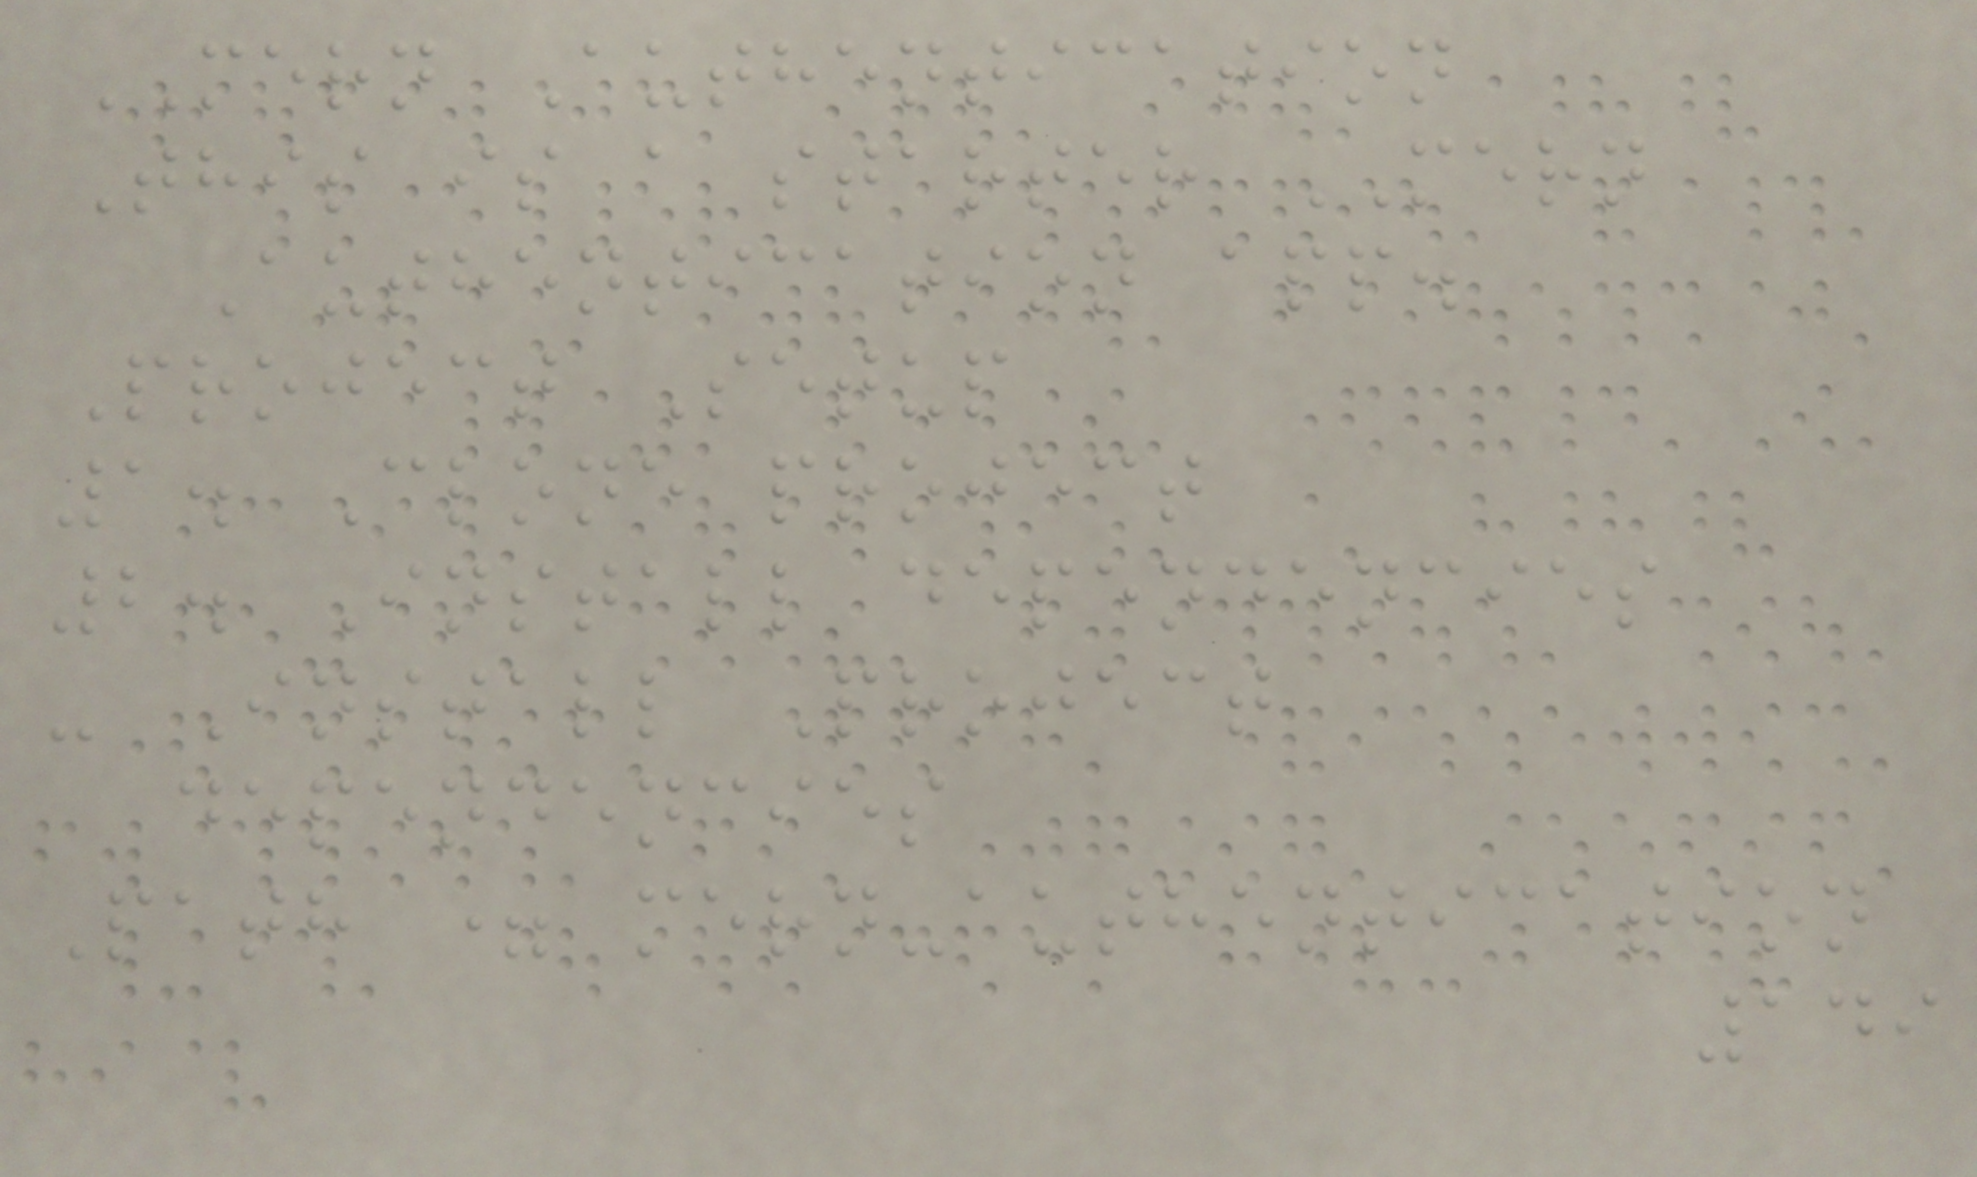MERN Authentication
This is a starter MERN
Authentication app.
Project Setup
1. Clone project
2. Install dependencies
- Install Project
dependencies
Path = mern-authentication
149
